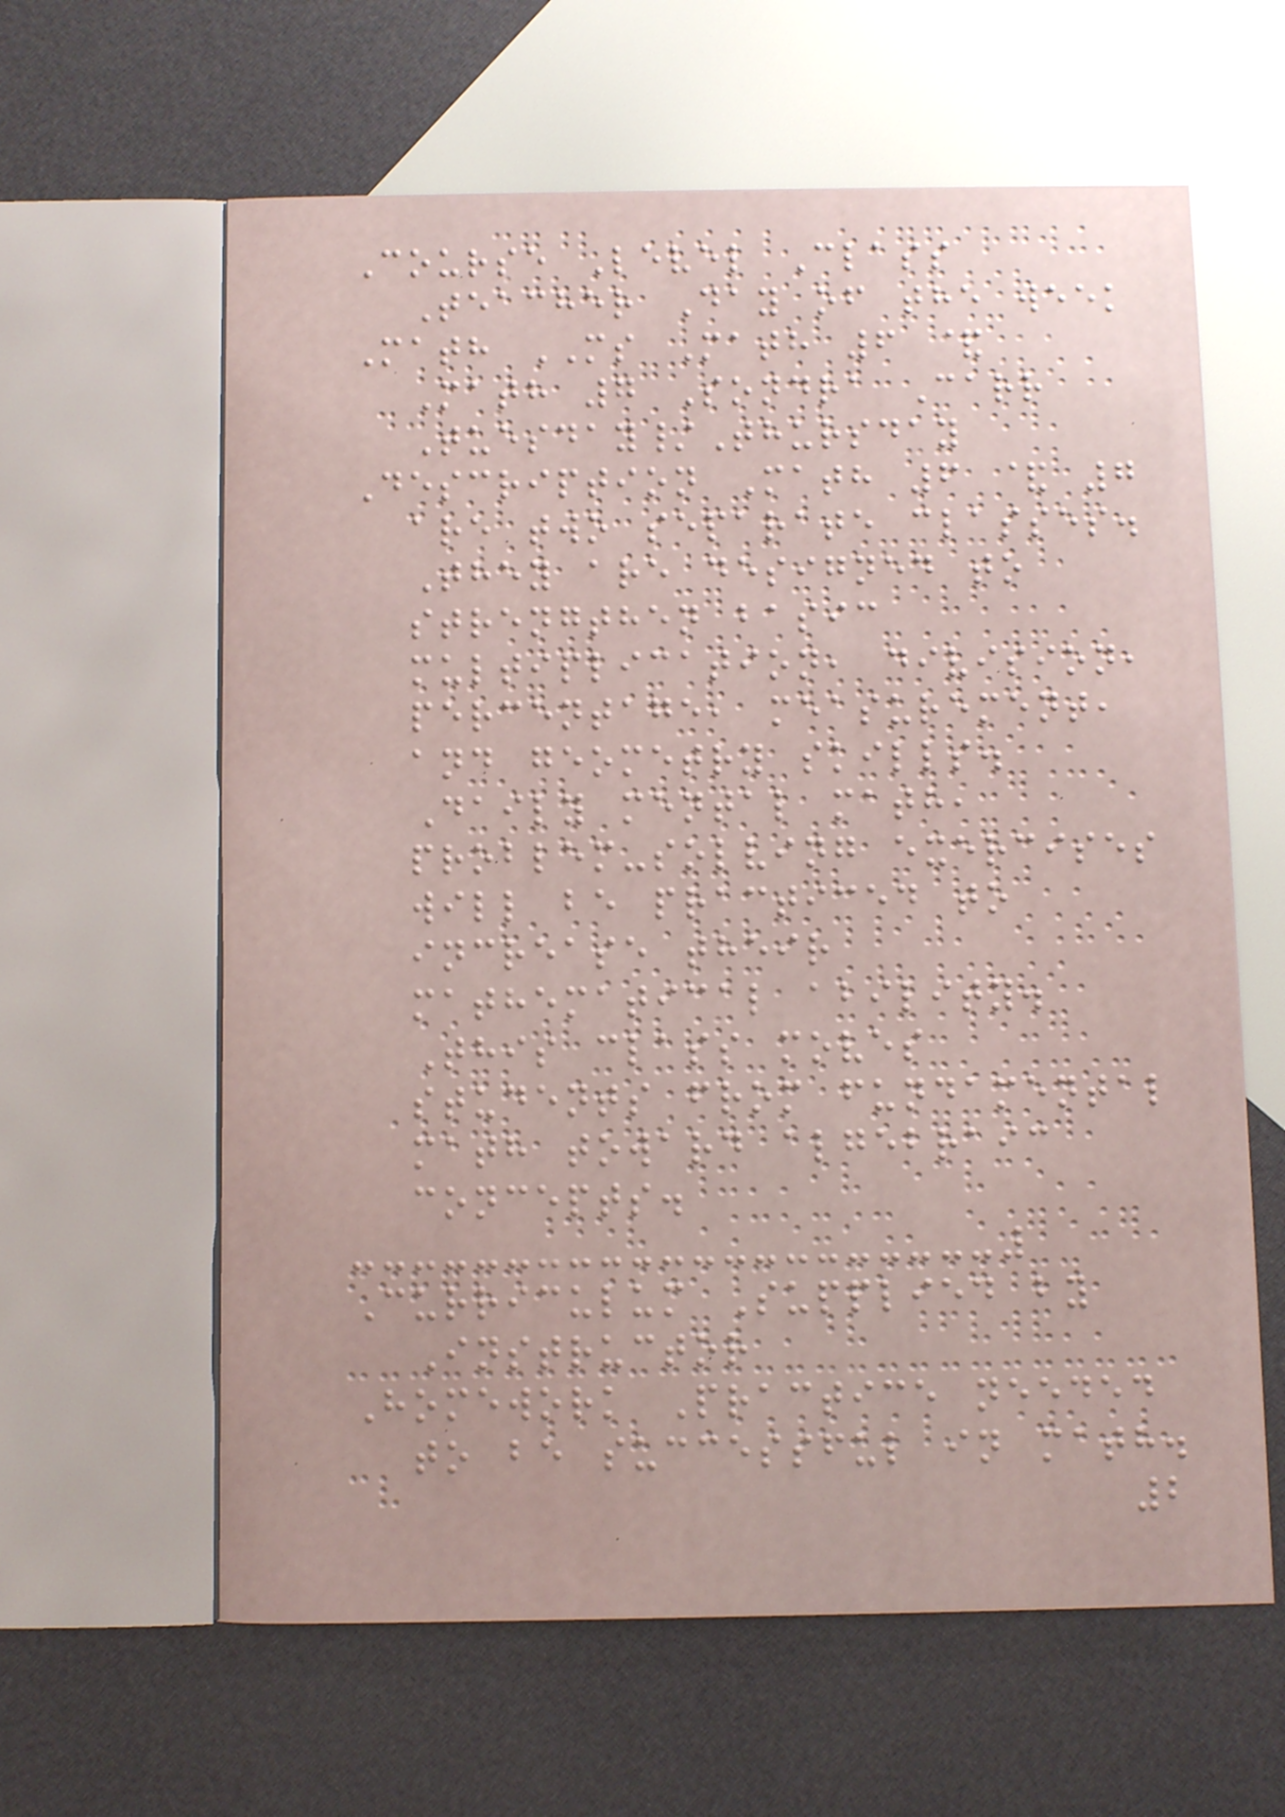Course Level Class
Teacher Day of the week
Math MS Math 6 &
Math 7 Sondra Carr
Tuesday/Thursday
Description Math 6 & 7
are two separate classes.
They are designed to
strengthen basic
multiplication, division,
percentage, measurement,
and geometry skills.
Daily mental math,
problem-solving exercises
will be practiced to
increase their
mathematical ability.
This class moves
students from fundamental
math toward algebraic
concepts.
Curriculum Supplied by
Instructor
Homework Practice needed
to be successful in math.
2
